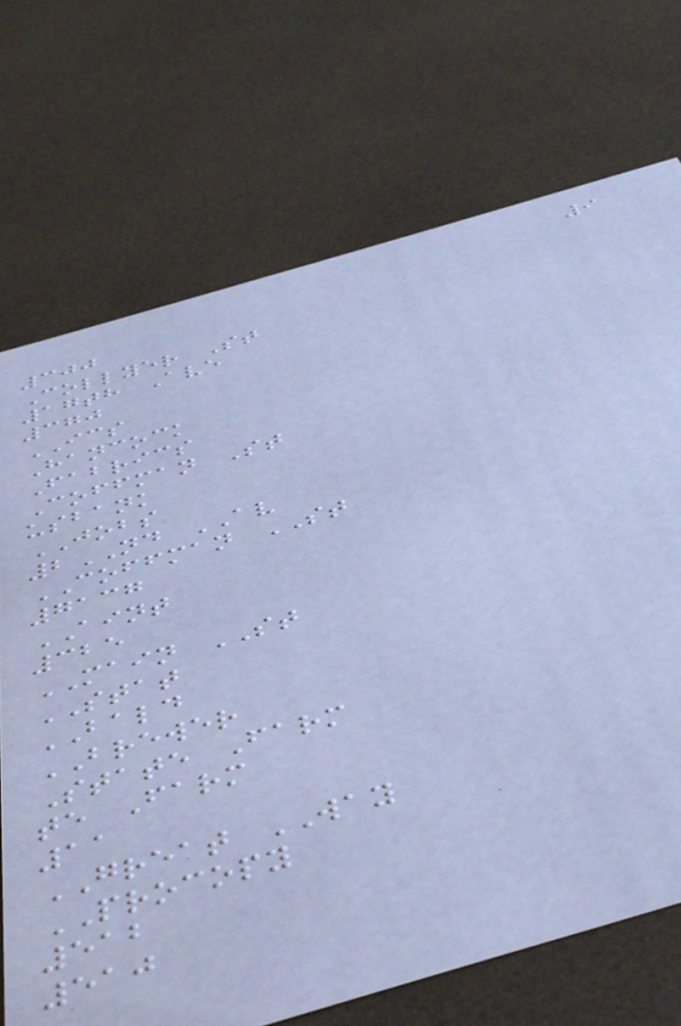9
300
Collyer St
17th Ave
370
ICS
Hancock
Fabrics
Coffman St
usbank
JOBS
2ND AV
COFFMAN ST
7137
AINT
325
MAIN ST
STAT
BALD
BREWER
State Farm
te Farm
11
GREAT WAY
PROCOPY
512
510
